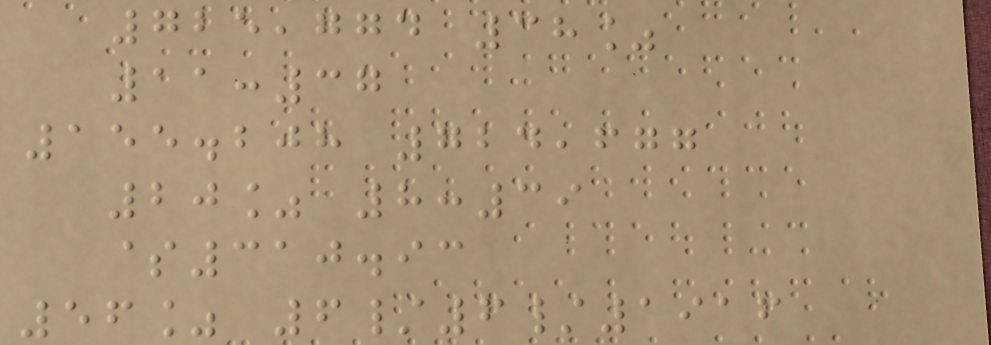725,774 38%
11:37
155.208 724,677
20% 8:39
$310.93
56% 6/6/1916
